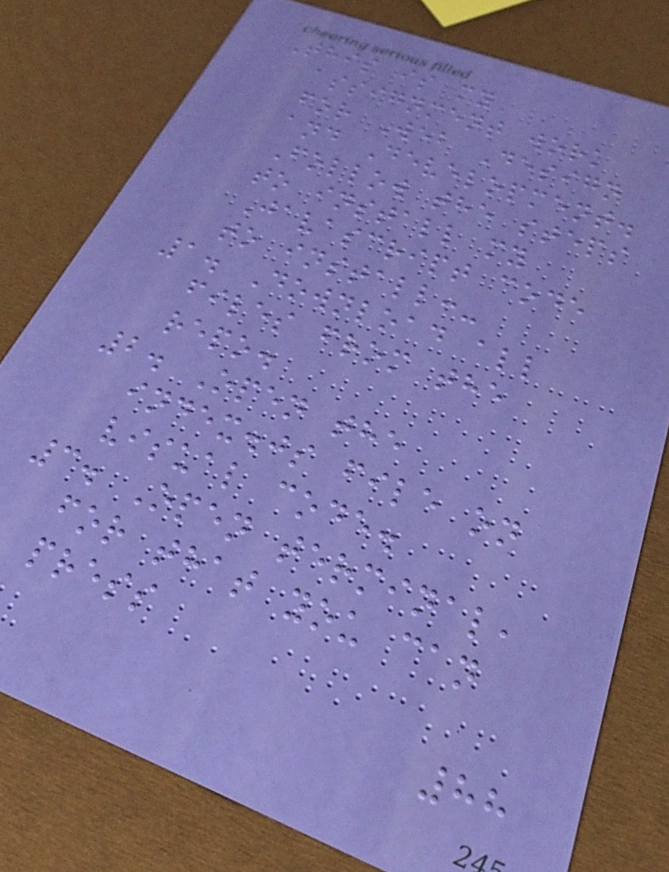This is my
assignment work
for Web Design
and Development.
Follow the steps
to install my
Javascript code
to install:-
1. Download all
files from the
repo.
2. Open the
index.js file on
visual code.
3. Open terminal,
for that you can
press
88
